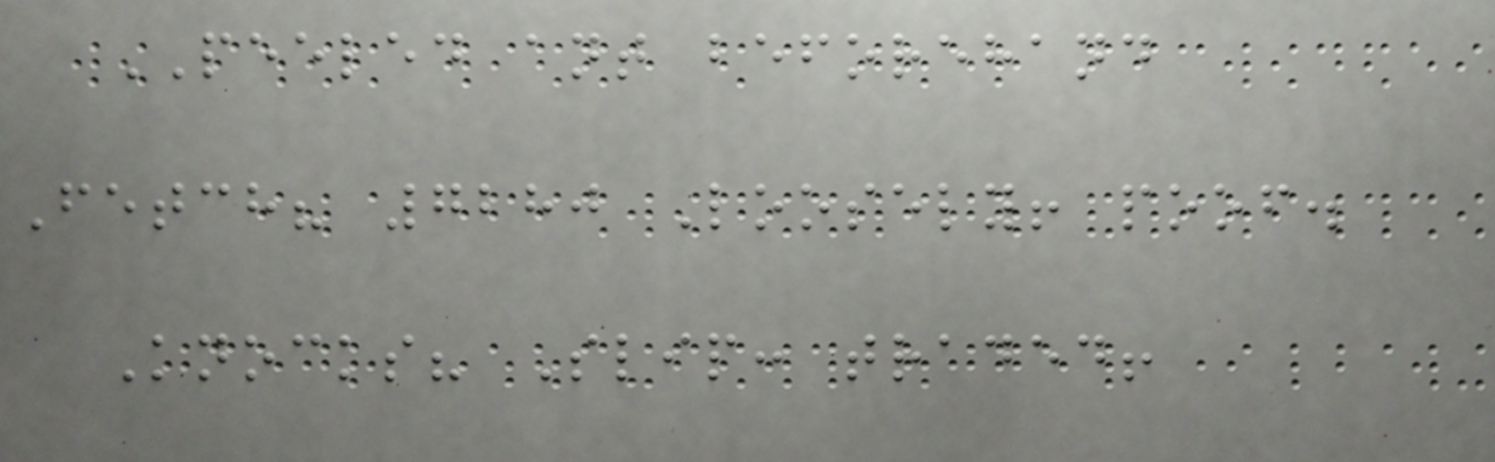PEELED ant beforehand
Fetch? 7280 Loosely! poof.
Knocks? Slip: traded!
